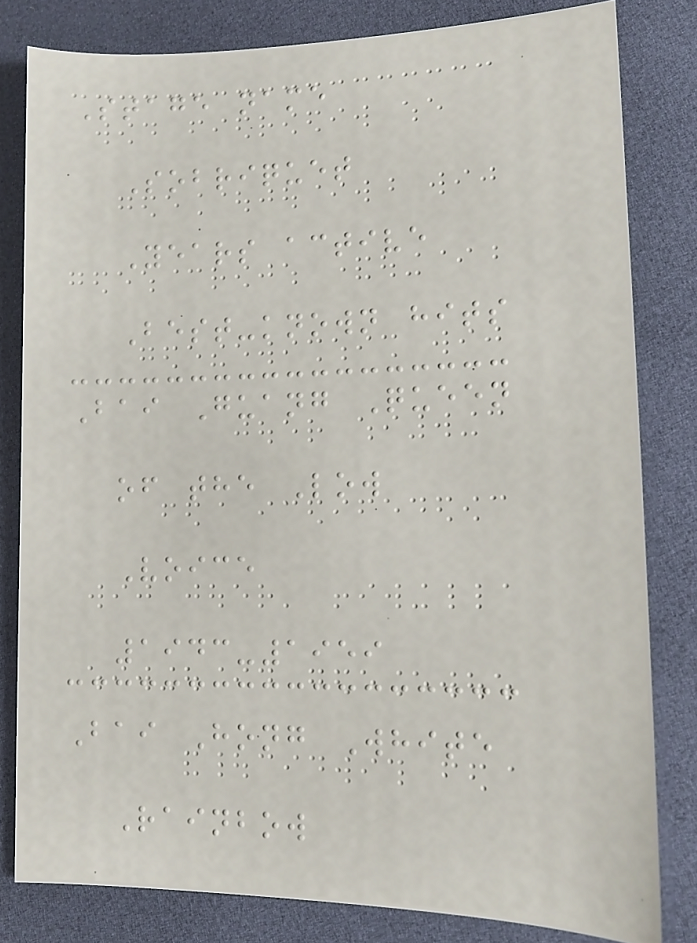Stage name
Sobriquet
Years active
Best-known hits
Bai Guang Queen
of the Low
Voice
1943-1959
Bai Hong White
Rainbow
